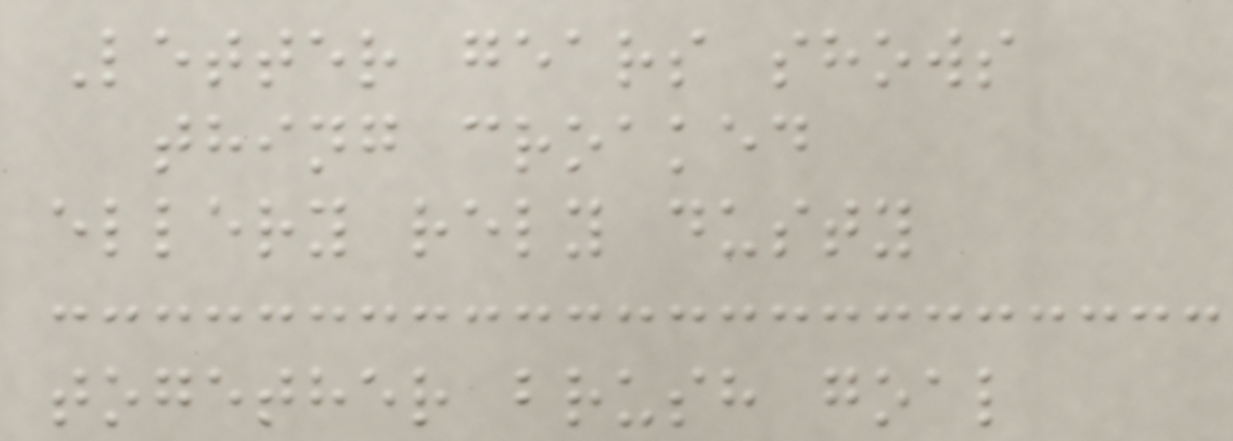Letter gears shows
thing croaked
ellery rely dusty
together brush goal
